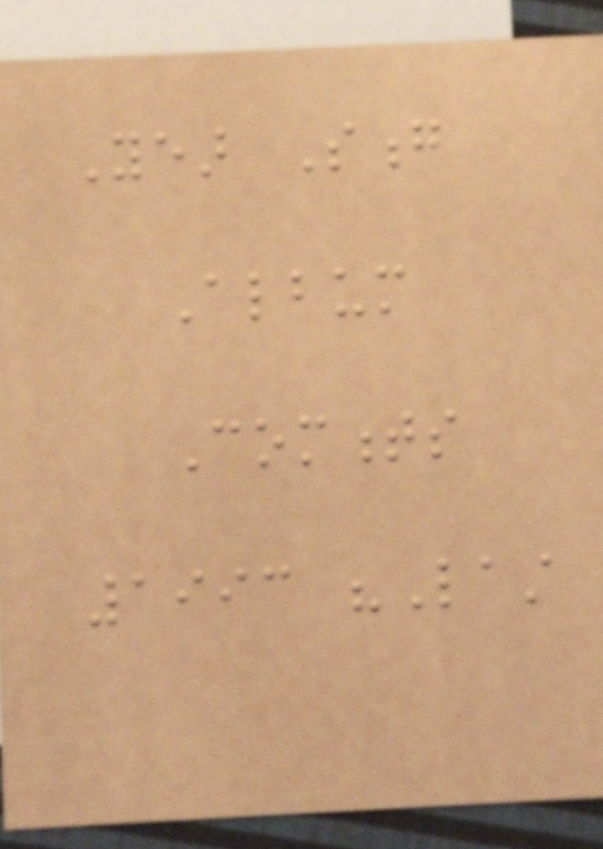Year Song
Album
Comments
1993 "Last
